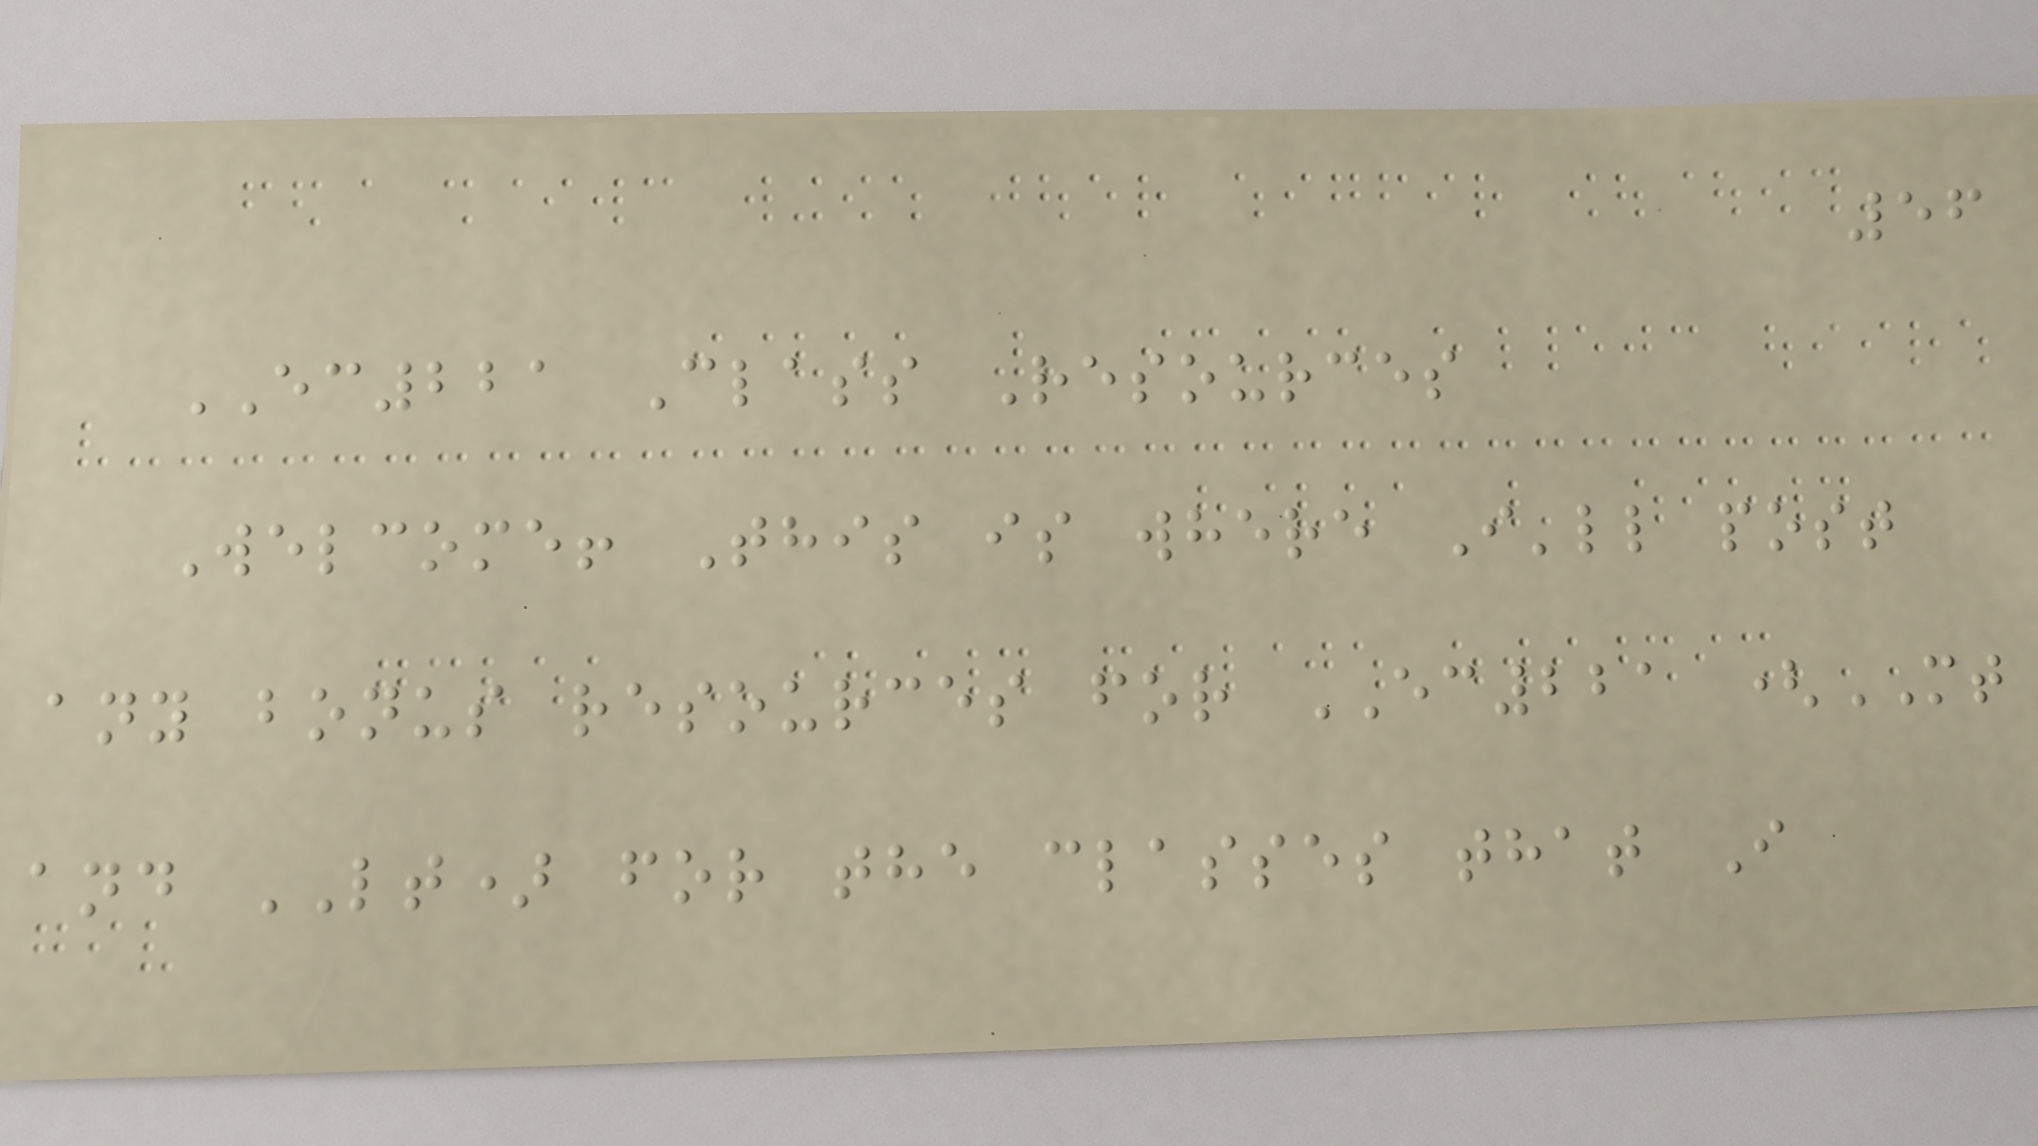56
EC221 Class Resources
Welcome! This is where I'll post
any bonus resources for EC221 (MT
and LT) for the classes that I
